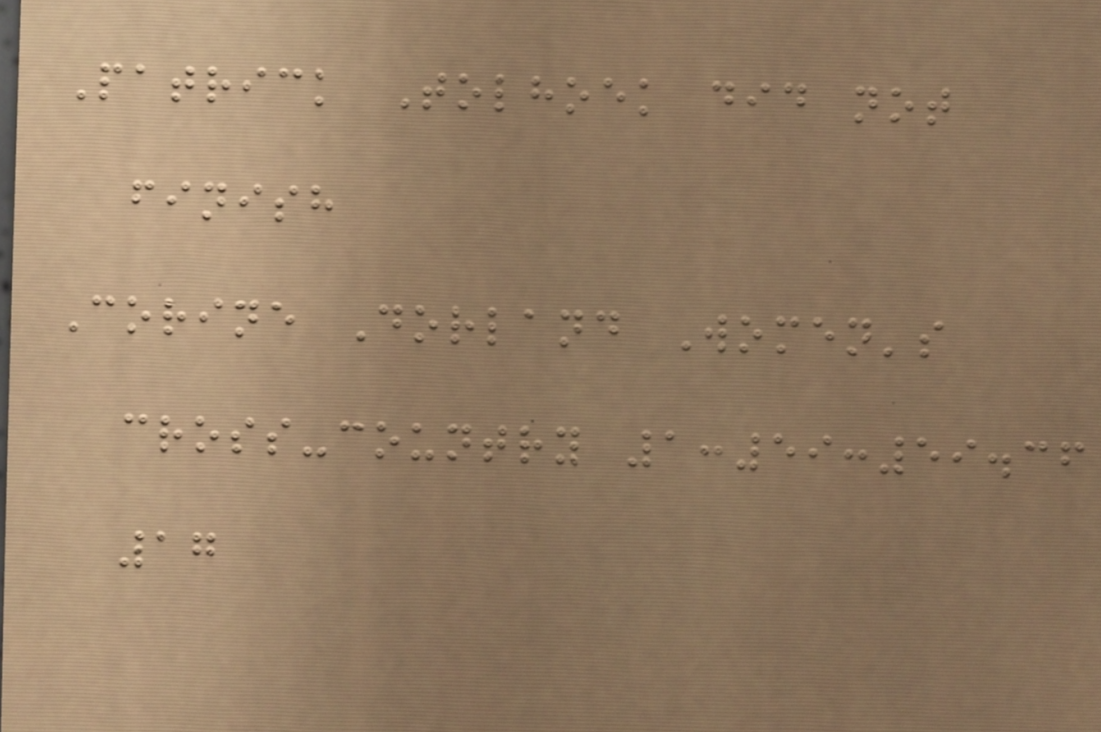Patrick Tolhoek did not
finish
Corine Dorland Women's
cross-country 1:59:59.36
17
